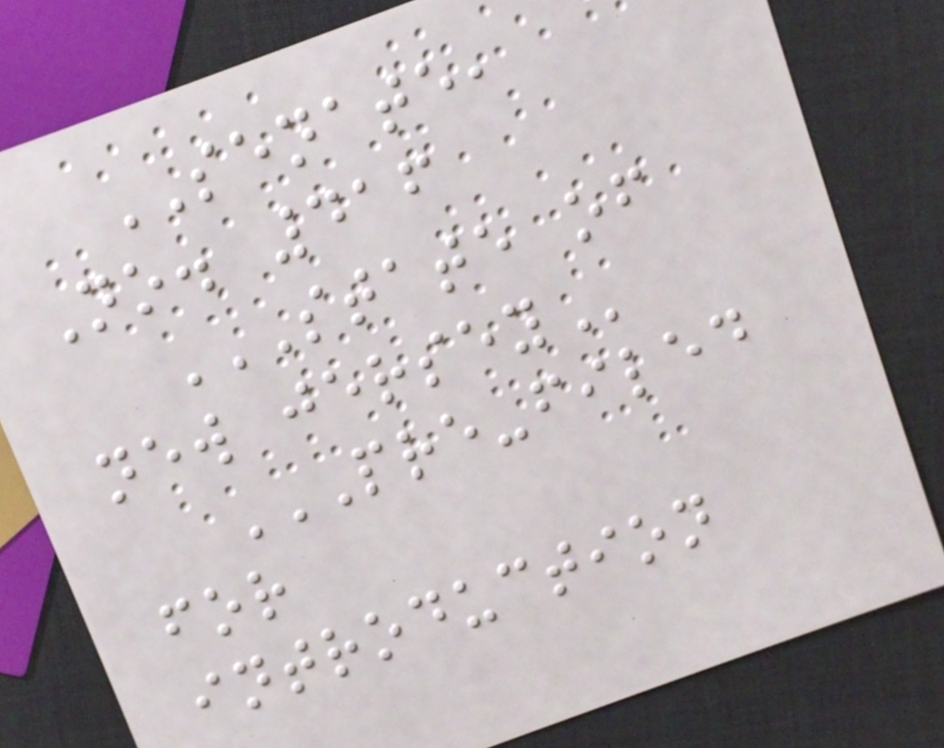SENATE,
No. 416
STATE OF
NEW JERSEY
PRE-FILED
FOR
INTRODUCTION
